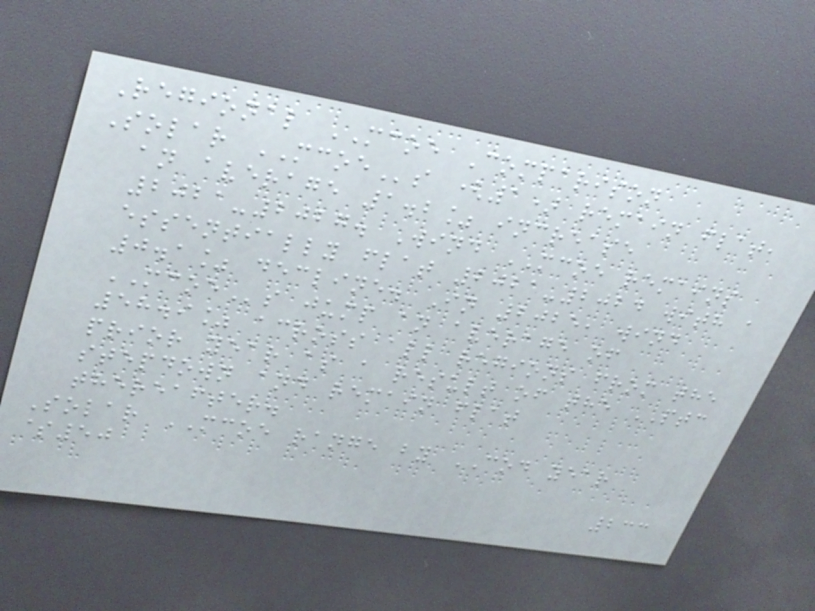Regional MCOE Comparison
Solar MCOEs (1) remain flat,
an average 1.2% increase
2021-2027. Wind MCOE remains
essentially flat 2021-2024 with a
0.1% decline. In 2025, wind
MCOEs jump an average of
58.9% across all regions from the
prior year as a result of the PTC
stepdown and remain flat
thereafter.
Solar MCOE range by COD year
$50
233
